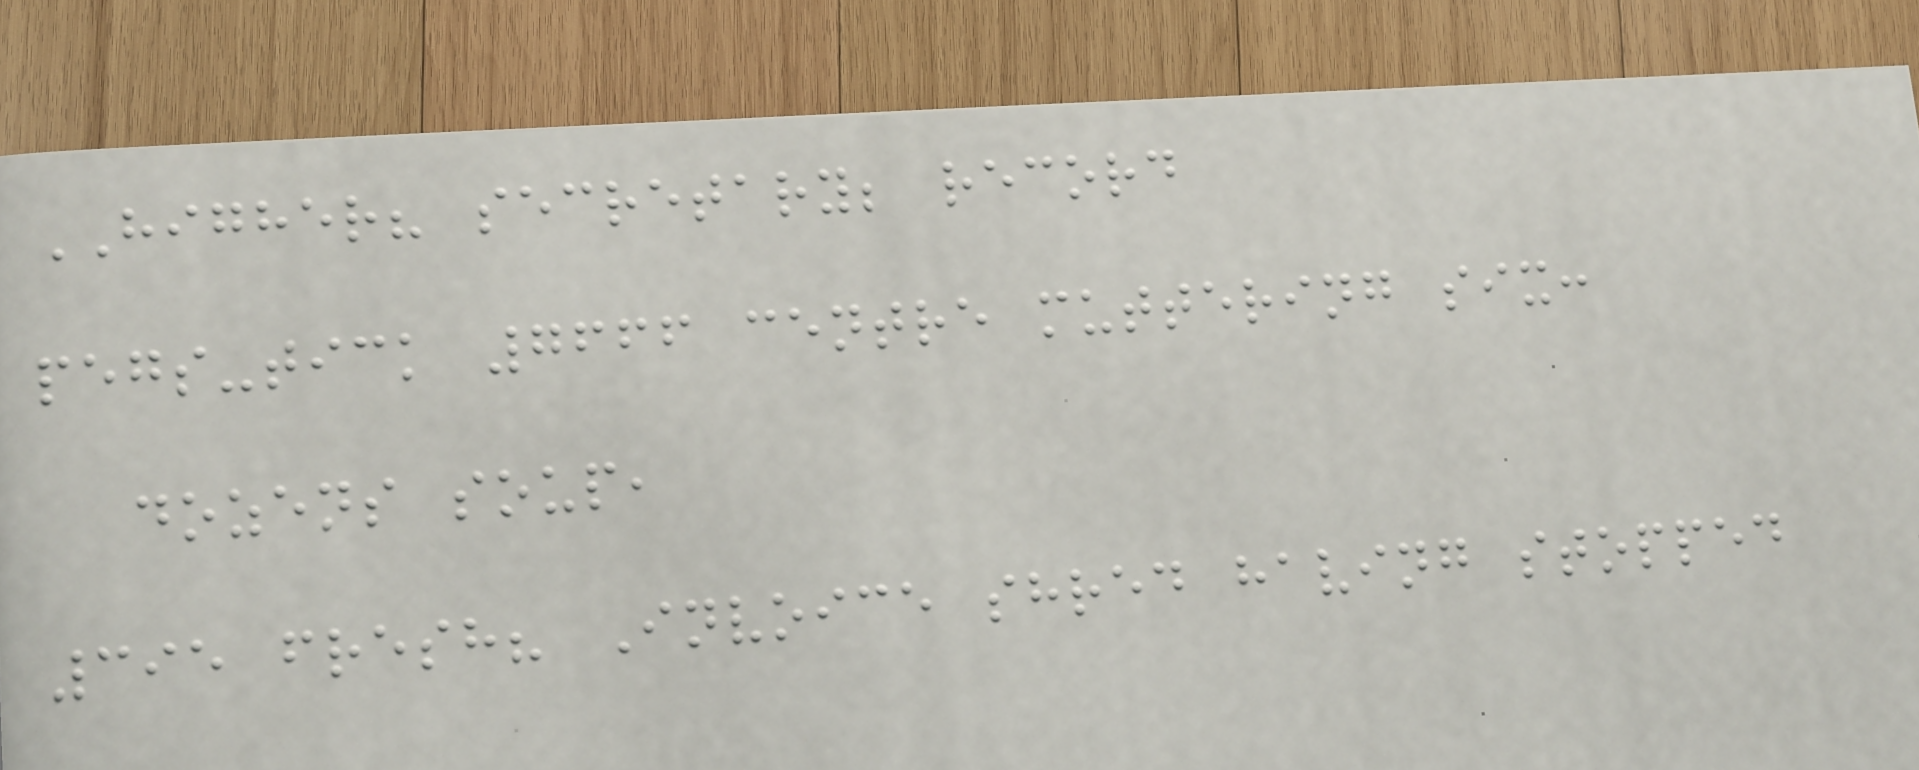HIGHER? secretary; record
pegs-tick 7666 centre muttering six:
dozens soup,
395 fresh? Invoice shred having stopped
